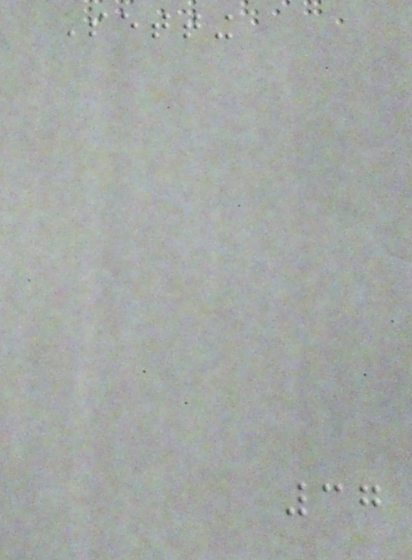Setting
37
